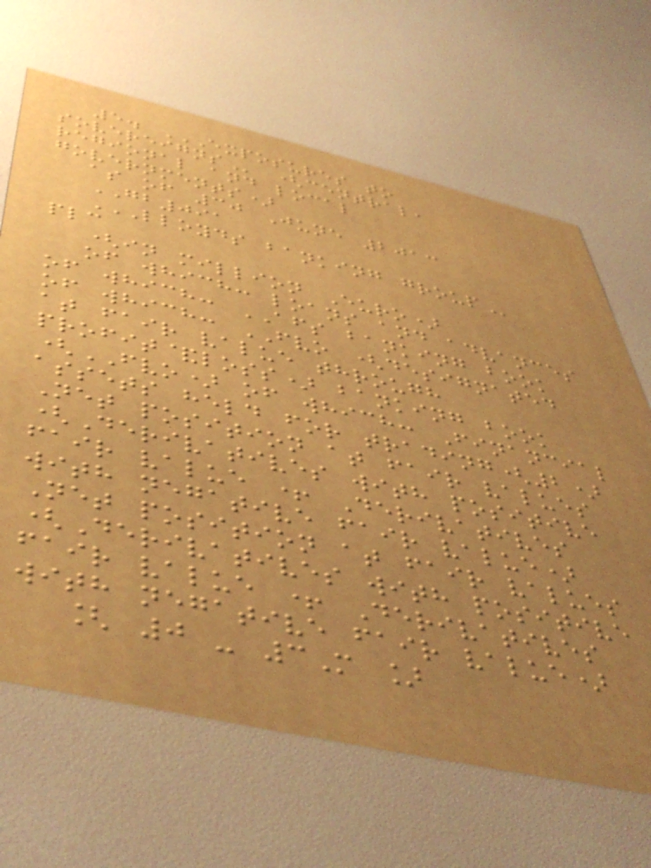5. EXPOSURES TO
SOVEREIGNS (central,
regional and local
governments)
as of 30 June 2013
GB091
LLOYDS BANKING GROUP
plc
(in million Euro)
of which: loans and advances
of which: AFS banking book
of which: FVO (designated
at fair value through
profit&loss) banking book
(FVO) of which: Financial
assets held for trading(2)
Net position at fair values
(Derivatives with positive
fair value + Derivatives
with negative fair value)
Net position at fair values
(Derivatives with positive
fair value + Derivatives
with negative fair value)
[ 0 - 3M ]
